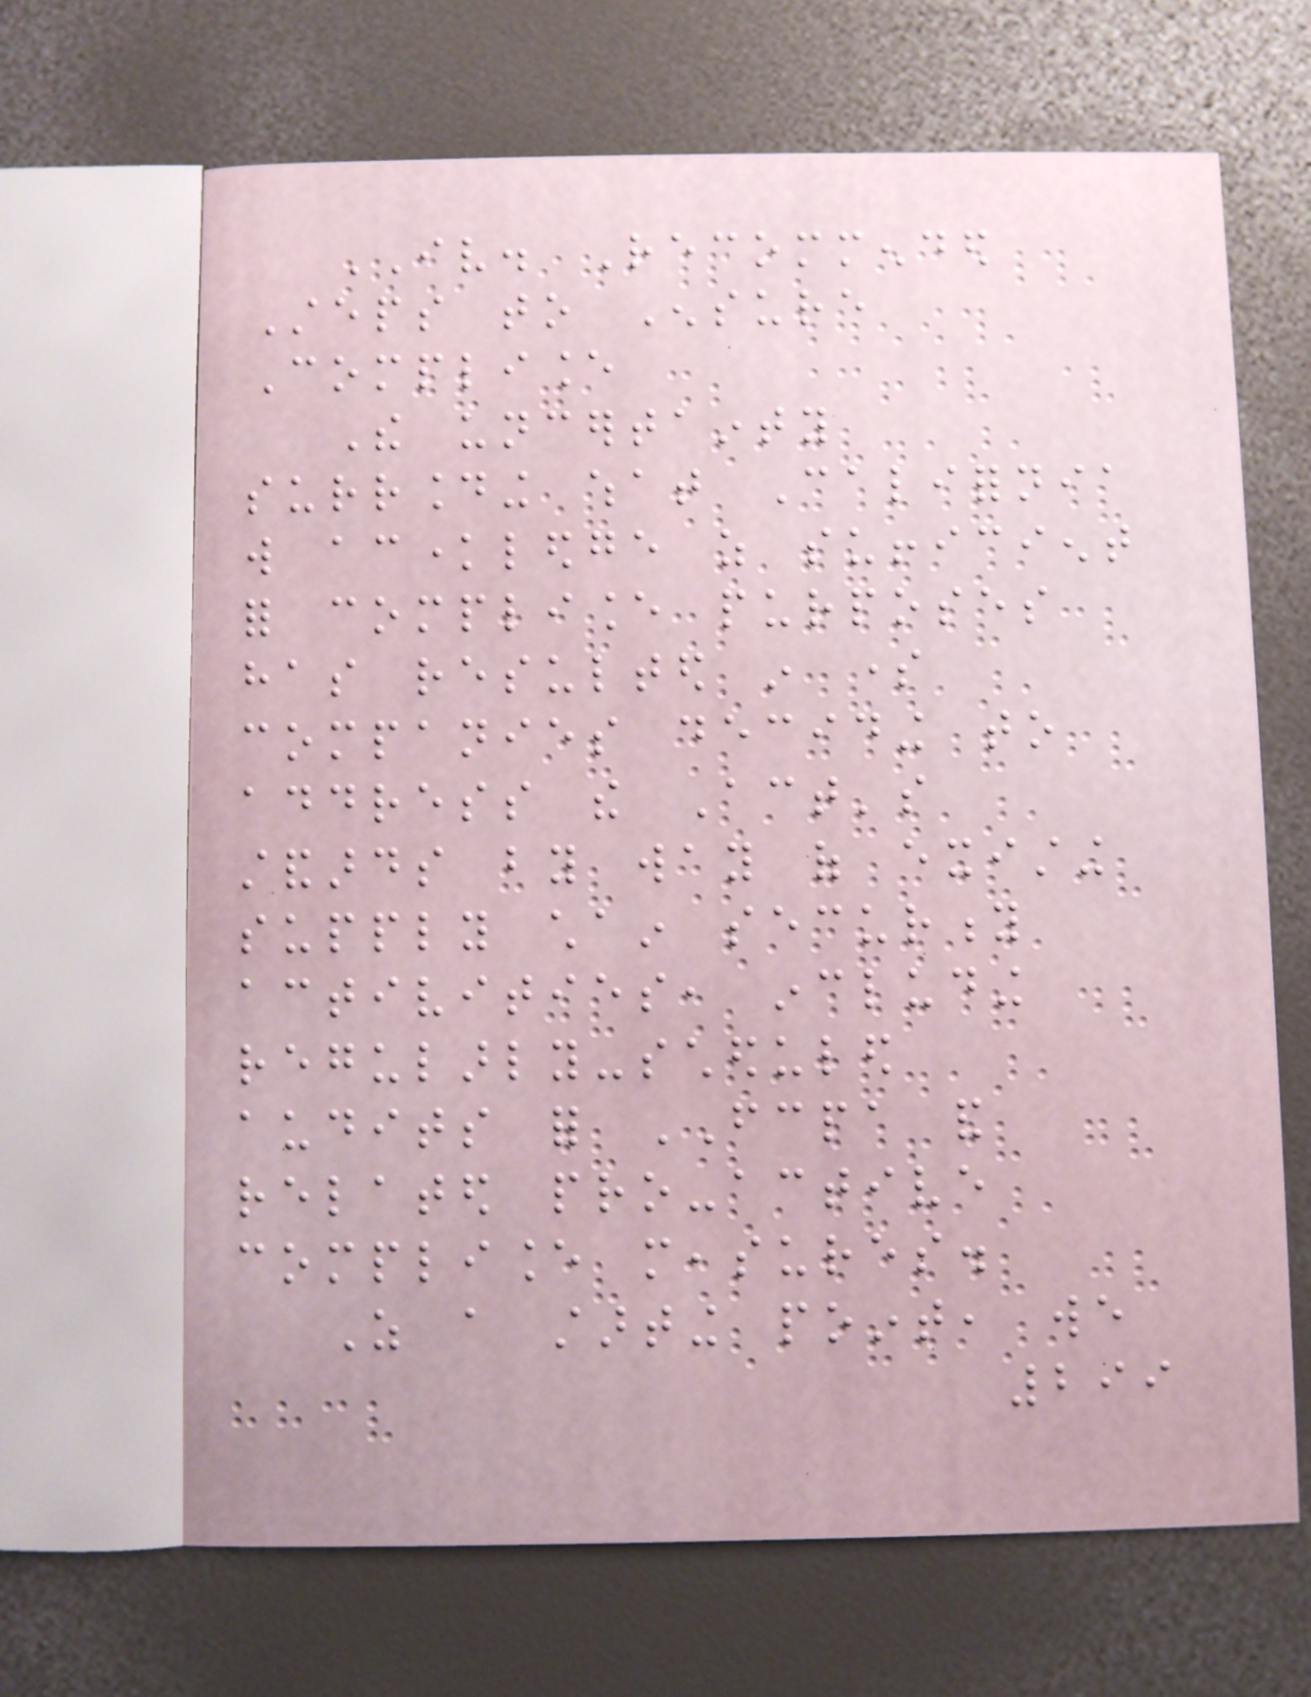IV. Recommended
Steps to Ensure
Compliance
The uncertainty
surrounding what California
will acknowledge as sufficient
for compliance purposes
has resulted in some
companies deciding to
address the Act's
standards by way of existing
supply chain security
activities, including
regularly-scheduled
audits for FCPA and
related pro-active
compliance measures.
As a starting point, we
299
